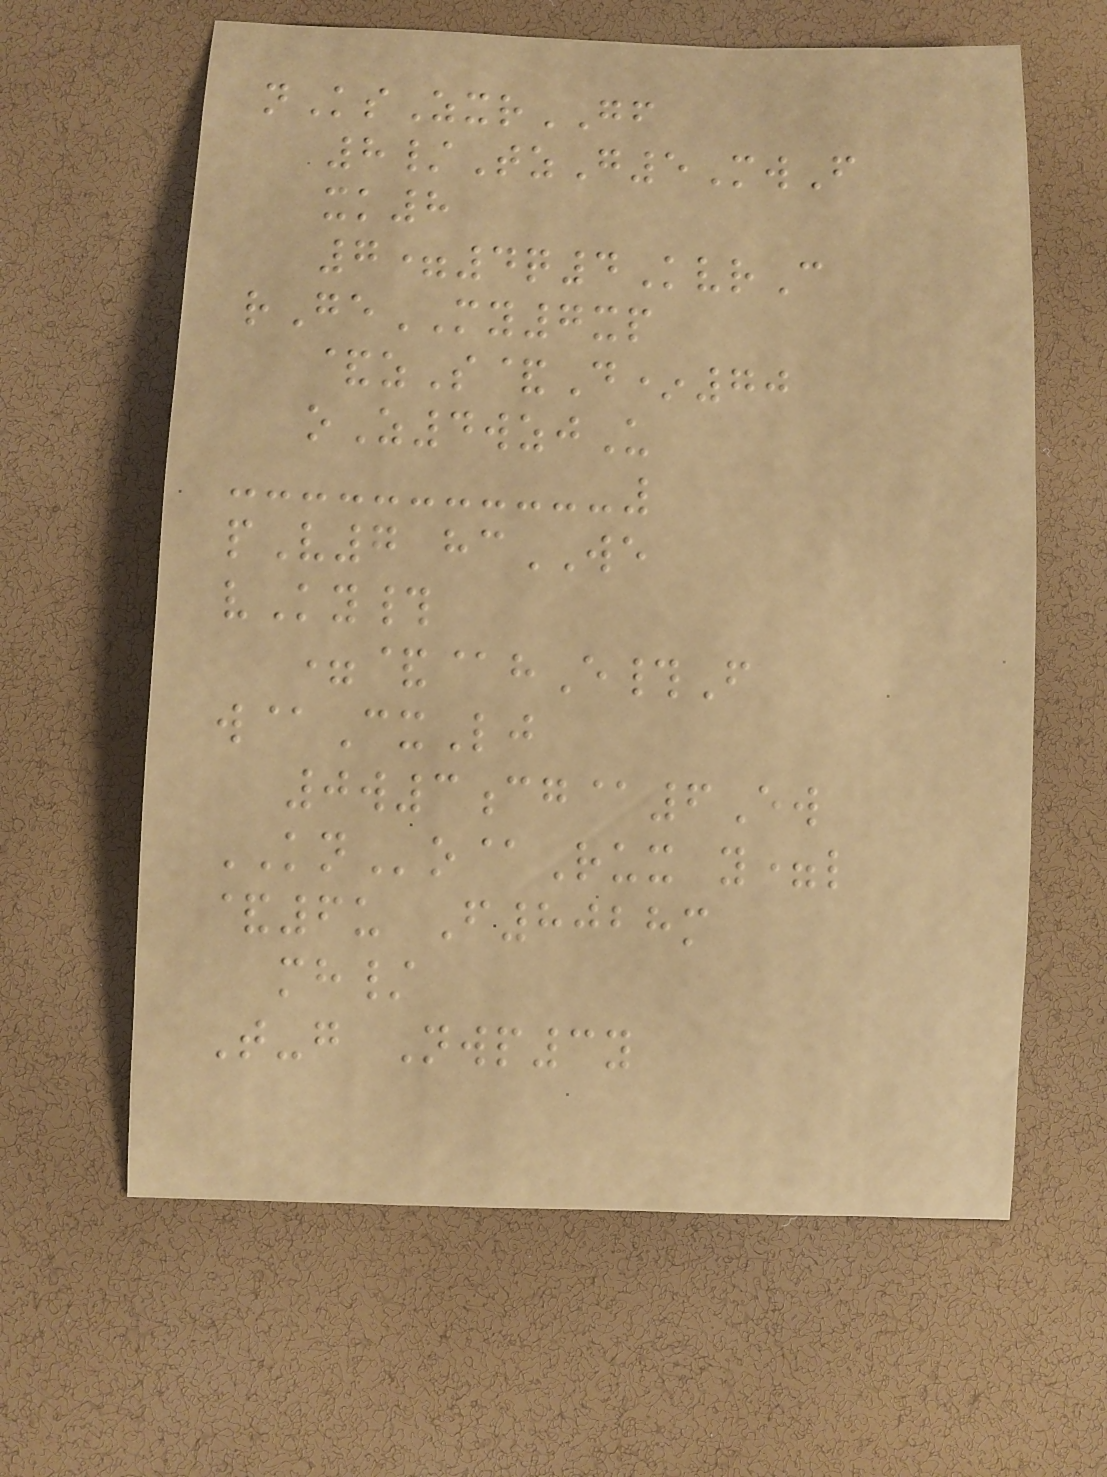nKsZxrGF
8/TzG5MwF
xk8
7=4q4KvrC
rGeMY7xp
&zS&D*70
oZ4wzjU
pV7 hcWE
vKy#
=&@hE#F
w@CxLj
0w3cg@6Ew
KNo@Rux y=l
&6u F8028m
mh/
T-g Nwp3y
